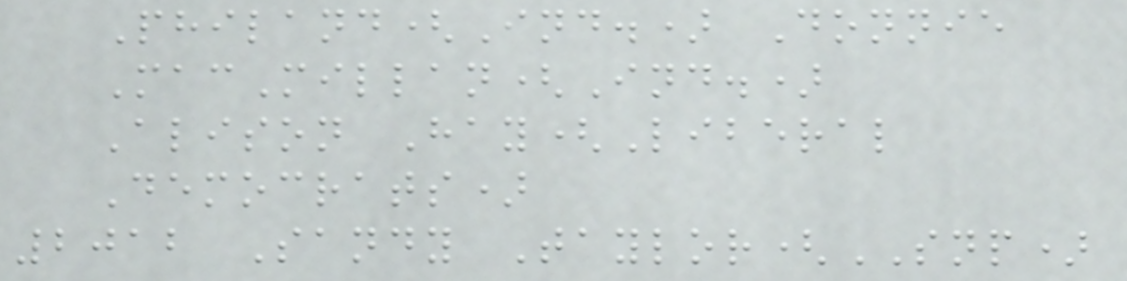Philand(Ind.) Donnie
MacMillan(Ind.)
Alison Hay(Liberal
Democrats)
2012 Sandy Taylor(SNP)
